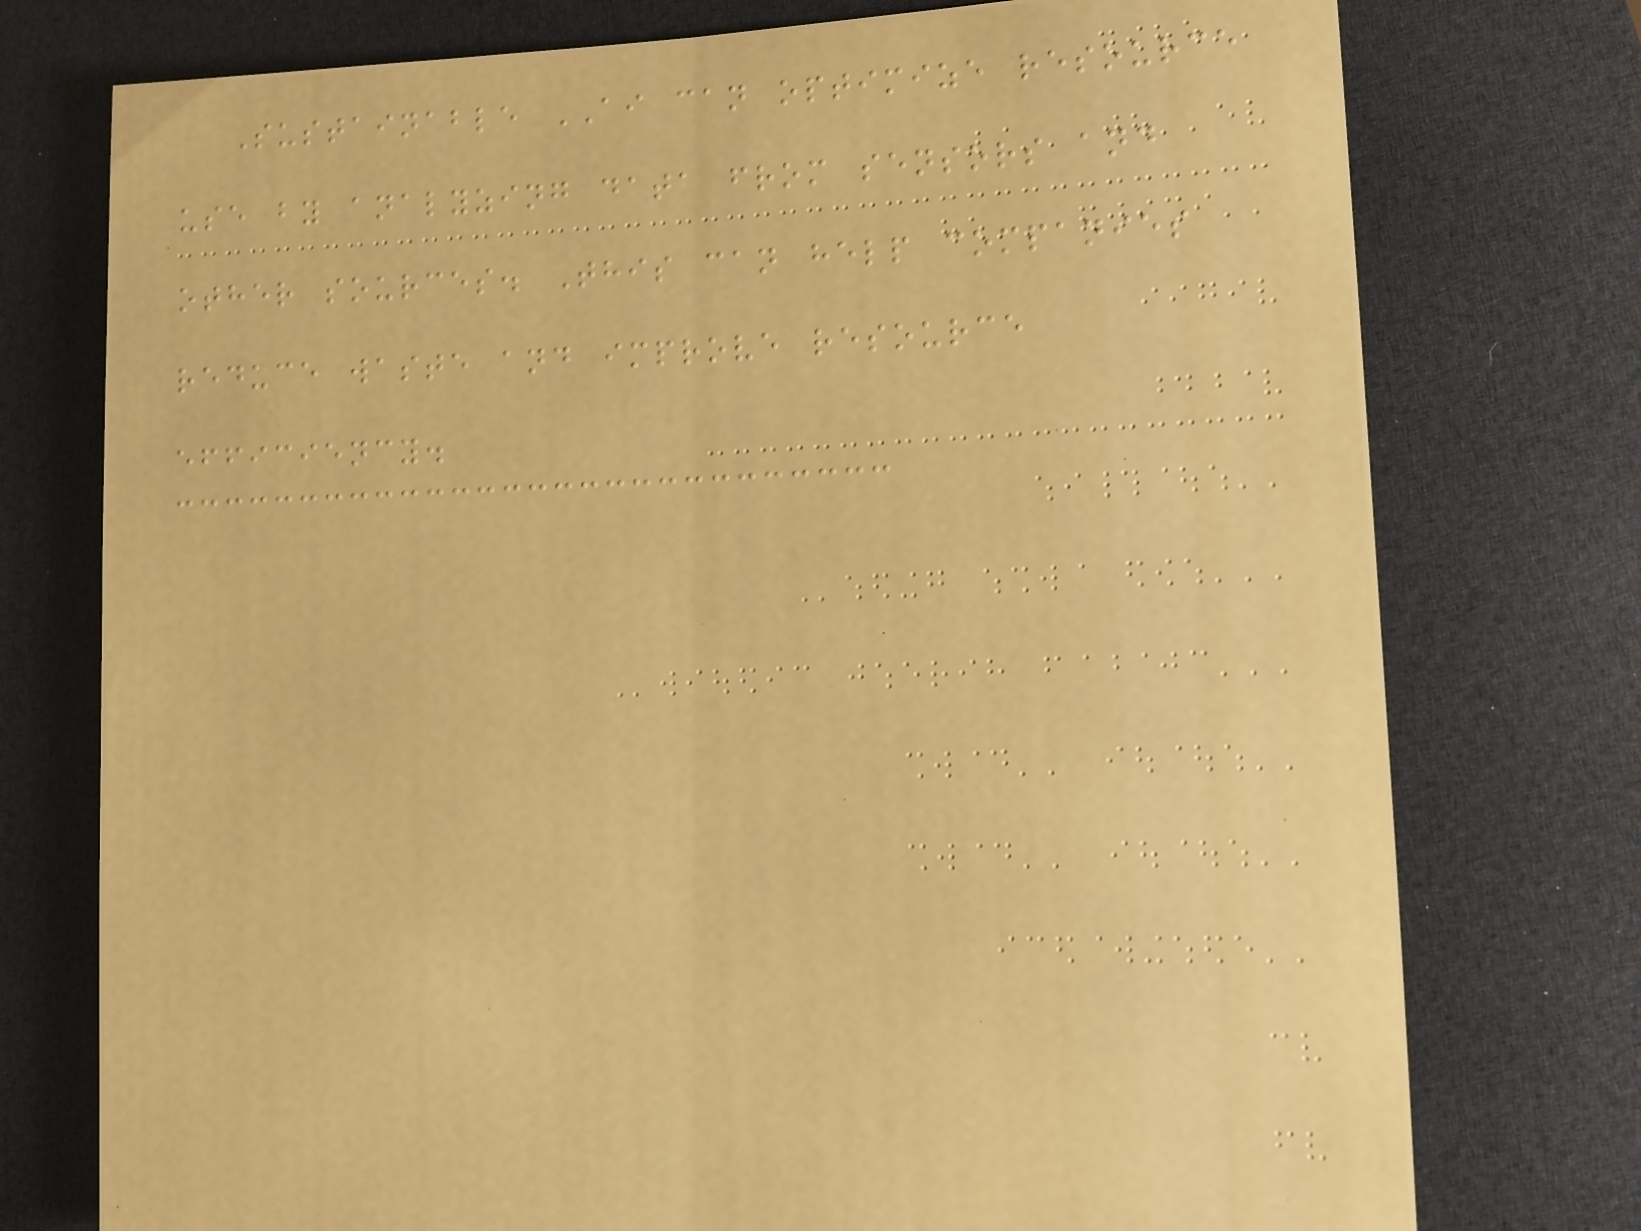Sustainable AI can optimize resource
use by analyzing data from sensors and
other sources. This can help companies
reduce waste and improve resource
efficiency.
